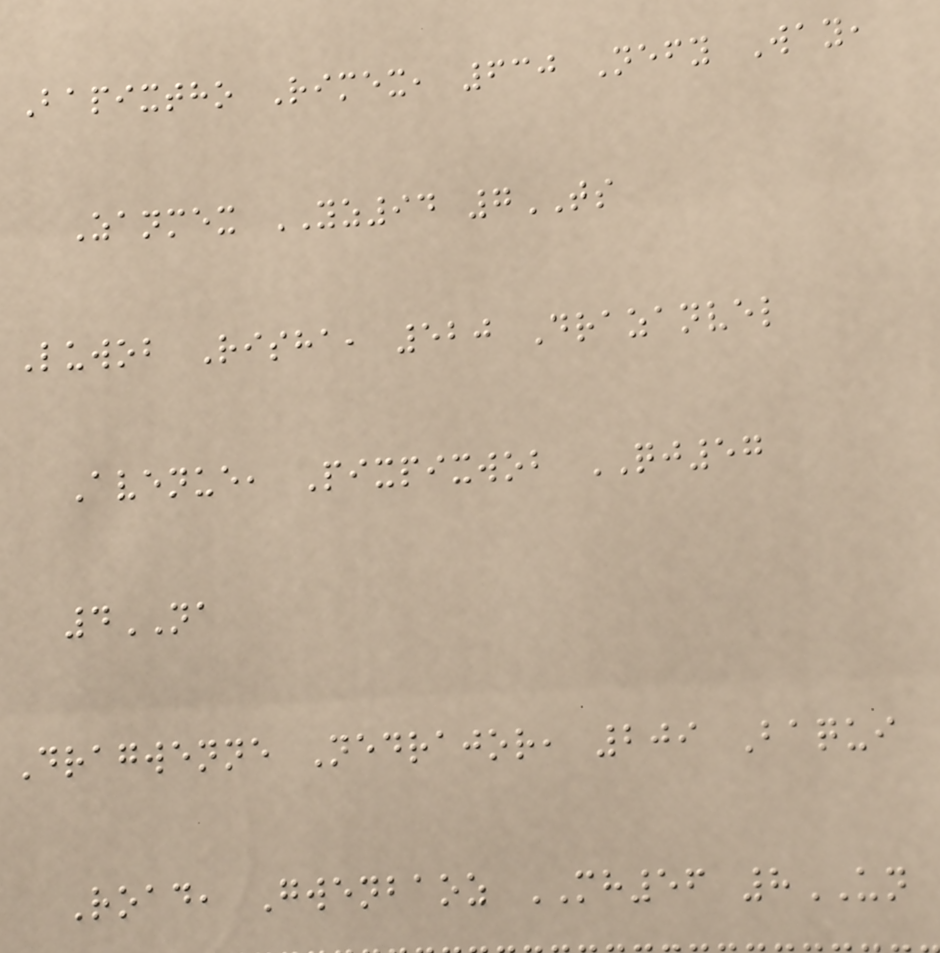Bapixtho Rimex, 630 Nefy Way,
Zanmex YZ94 7TS
Luwob Risha, 520 Drazanvel
Avenue, Pixpixwob QJ57
4NA
Dragwenne Nedrajor, 209 Baqui
Road, Gwenbaoz MH56 8UN
